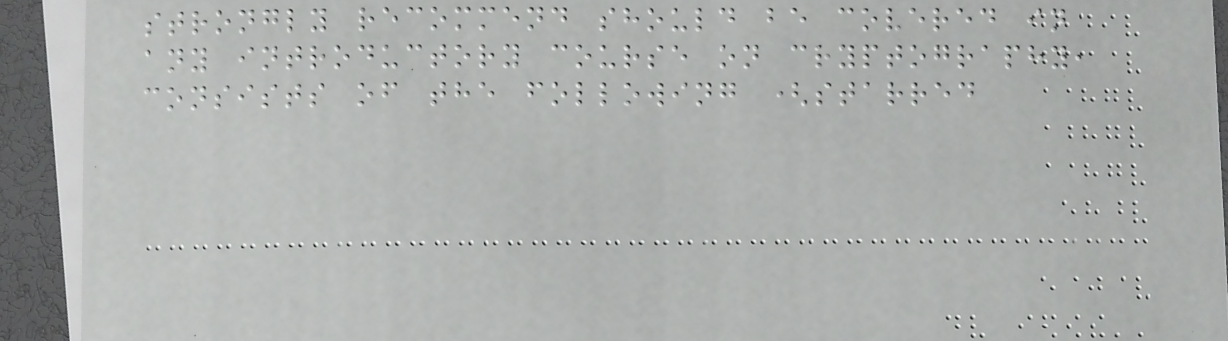strongly recommend should be covered in
any introductory course on cryptography,
consists of the following (starred
